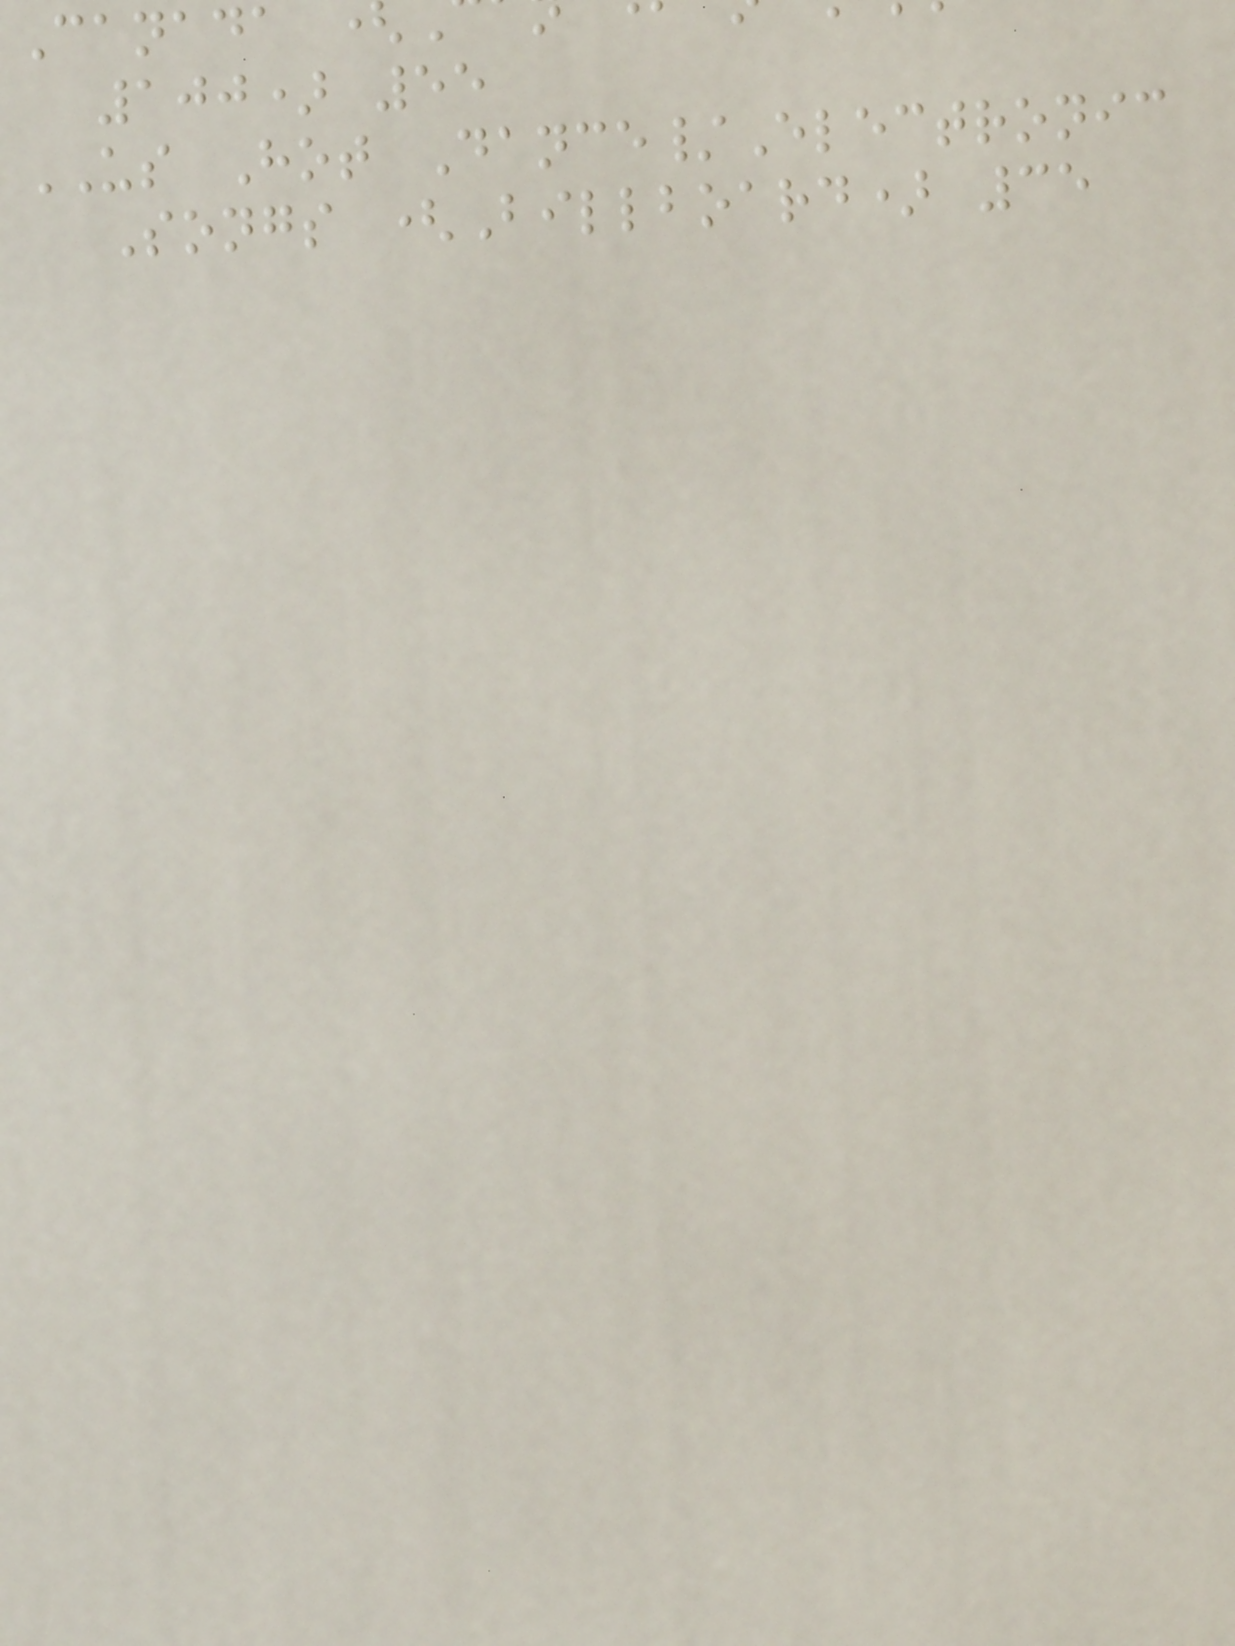Canada
100) 55
US Hot Dance/Electronic
Songs (Billboard) 35
